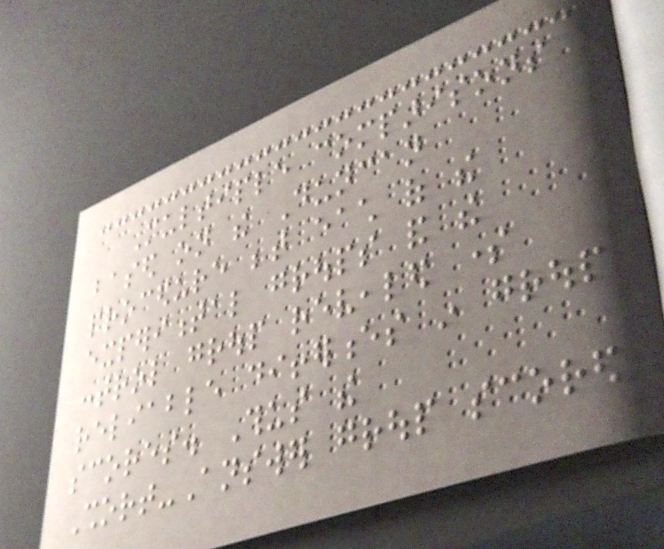Multiple comparisons
based on the Duncan
procedure between each of the
experimental groups and the
control group revealed some
reliable differences in group
scores. Thus the
Short-Answer group scored
